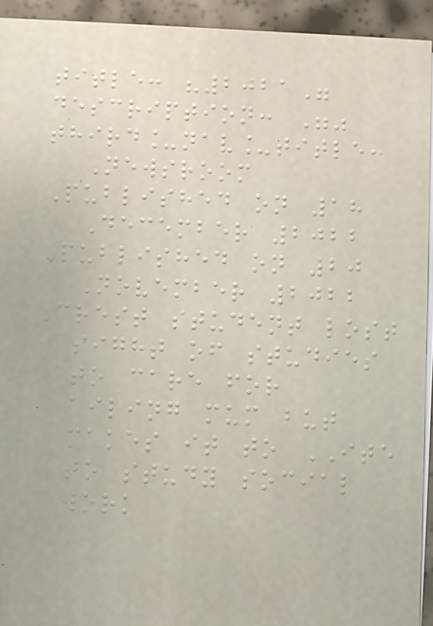title: "2021"
description: ""
third_nav_title:
Newsroom
Published on 18
December 2022
Published on 20
November 2022
Crest student lost
sight of studies
to care for
ailing mum but
makes it to ITE
to study social
work
